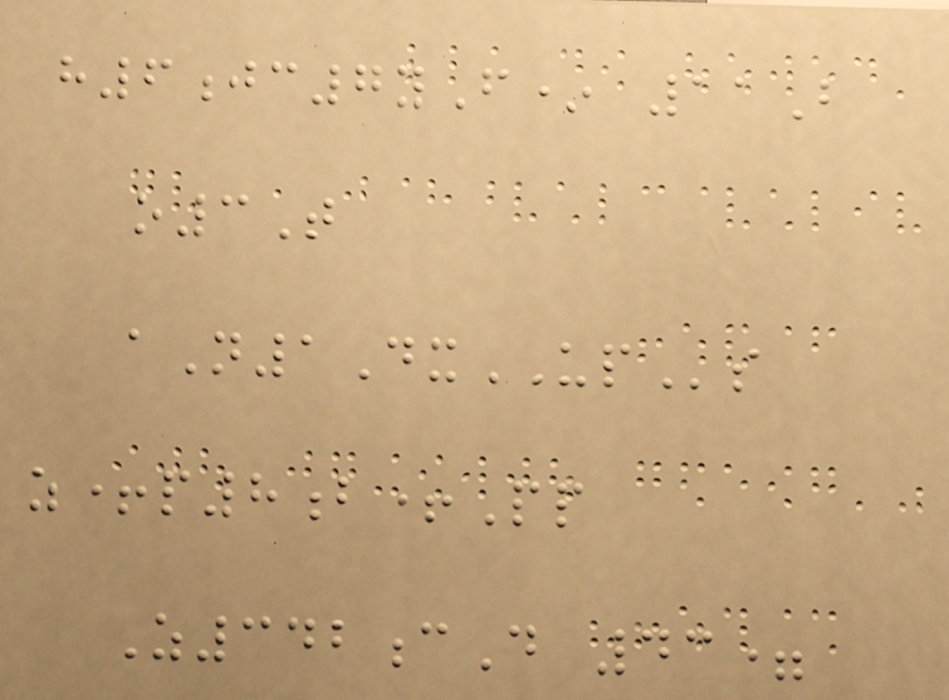h6jc7yF* 11B
o3T
aN1DxUPs
z+p8b+Pp
Z342cD 43=
